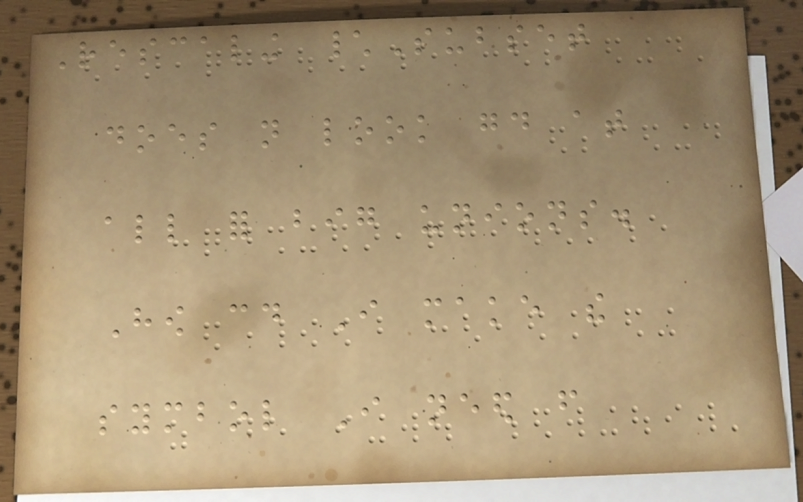Rescaling \Subset
does not look good at
all for big unions.
How could I make the
symbol I need from
